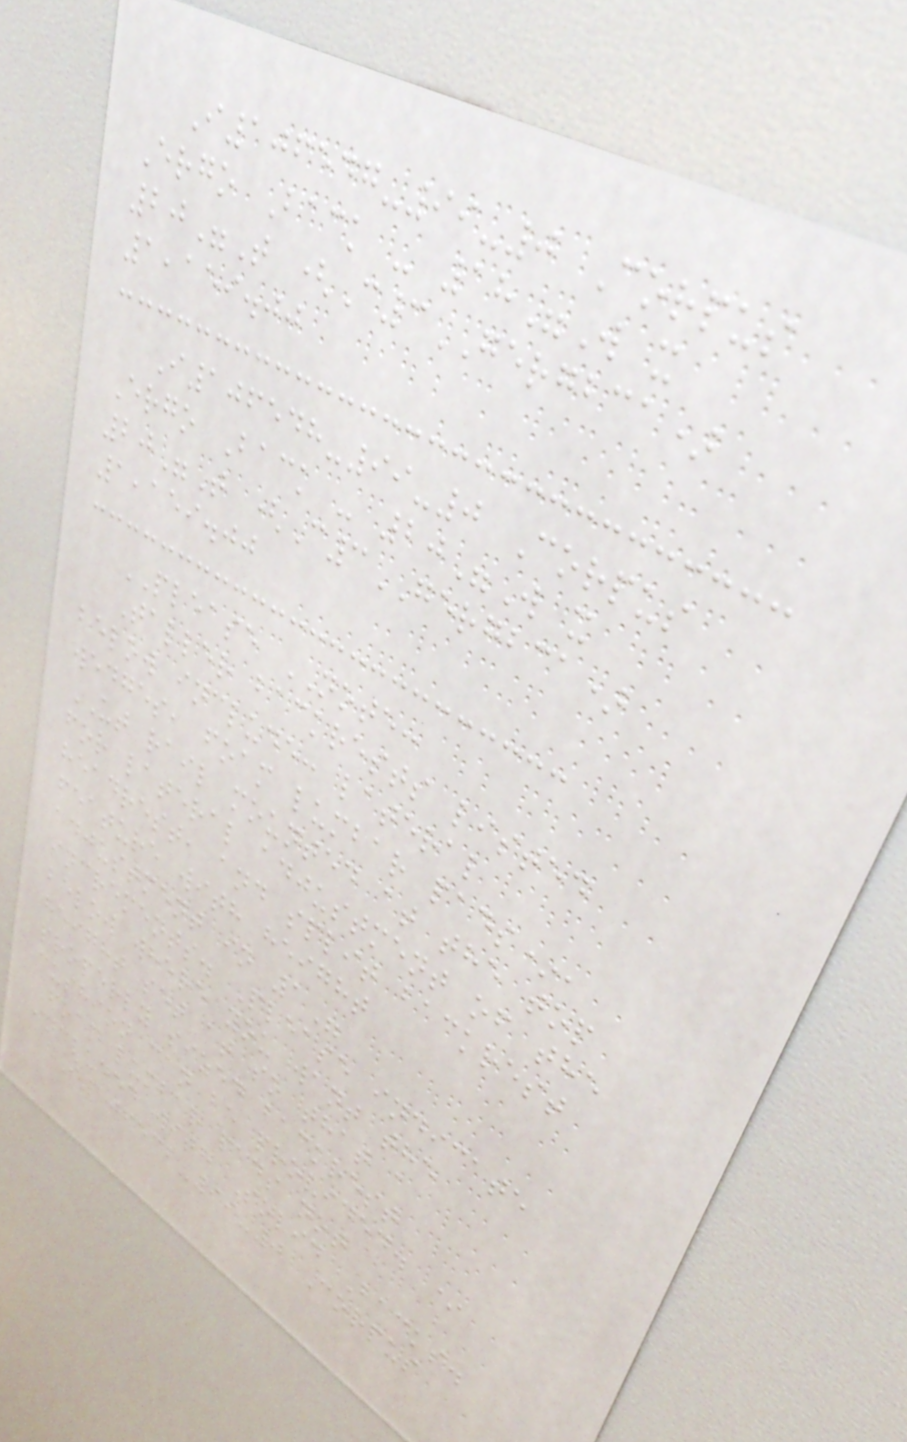I106547-99-0 Corpus
Ergo Back - 18"W x
20"T (C3GERGBCA)
1,159.00
I106548-99-0 Corpus
Ergo Back - 20"W x
20"T (C3GERGBCA)
1,159.00
PLEASE NOTE:
Taller backrests listed
below include: lateral
wedges, foam lumbar pads*,
UT rail mounted at the top
for lateral adjustment of the
headrest, and split backrest
feature with height
adjustment in 1"
increments. Please indicate
below where you want the
height set at so that a
properly sized backrest
cushion can be provided. *
Foam lumbar pads not
included with Solid Backs.
I106532-99-0 Corpus
